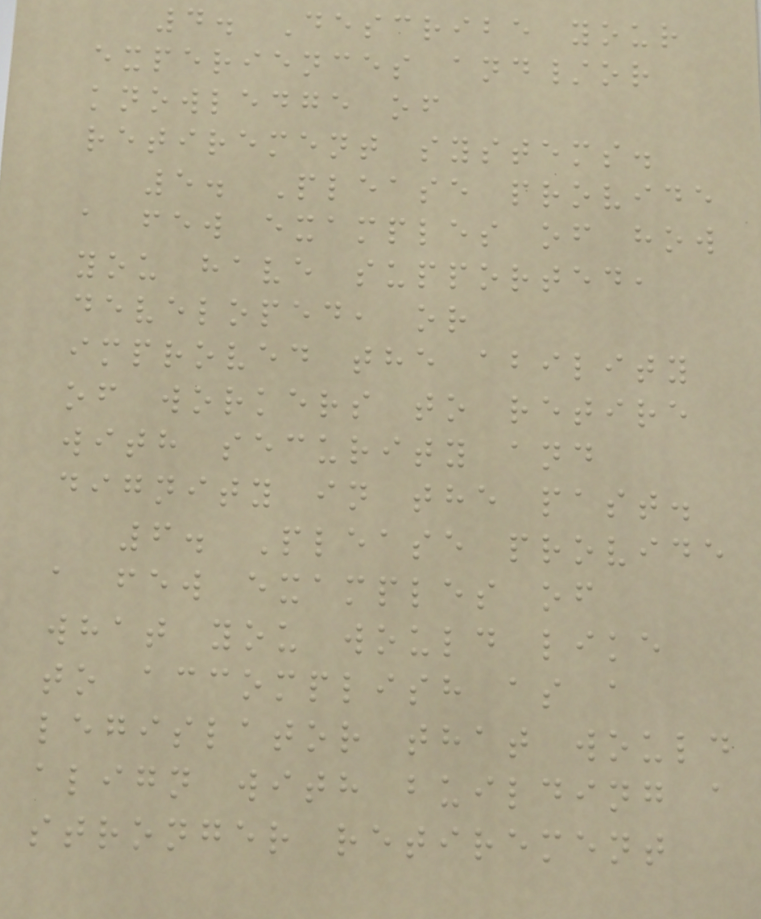4. Describe your
experiences and/or
knowledge of
retirement systems.
5. Please provide
a few examples of how
you have supported,
developed, or
improved the ability
of workers to retire
with security and
dignity in the past.
6. Please provide
a few examples of
what you would like
to accomplish as a
legislator that would
align with building a
stronger retirement
